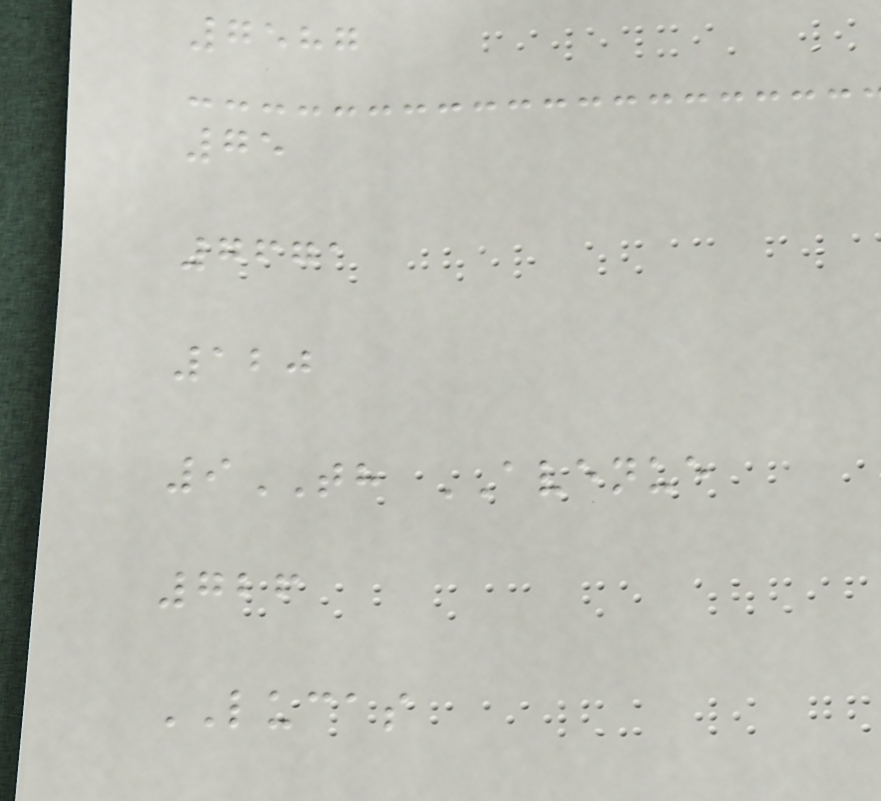7587
75
7671
120
9TH AVENUE
726
LUCAS
